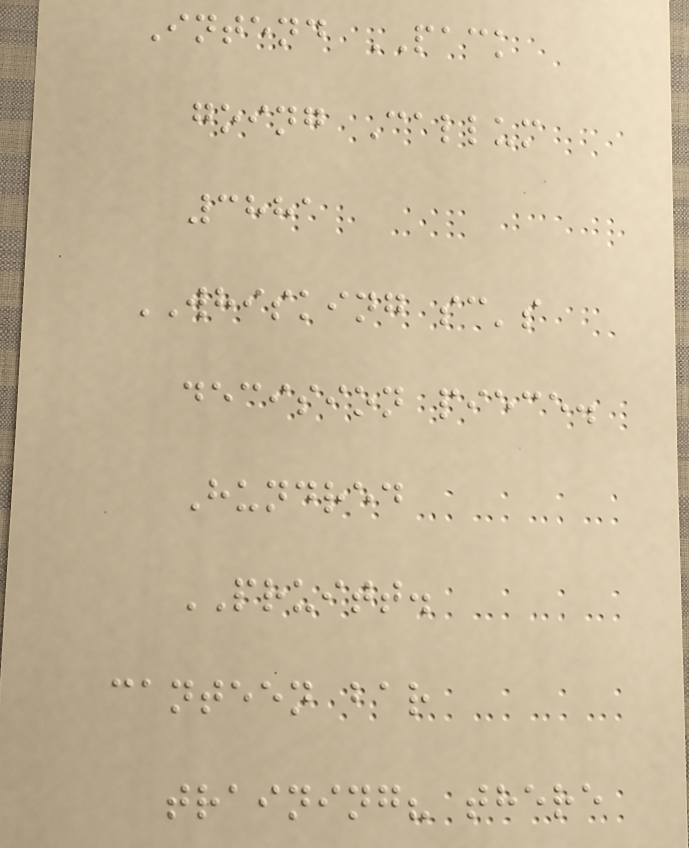Intend PACK
going Callum
3881
WHISKING sc's
decision piece.
Hundred
PRUITT.
canteen bar
training? there
